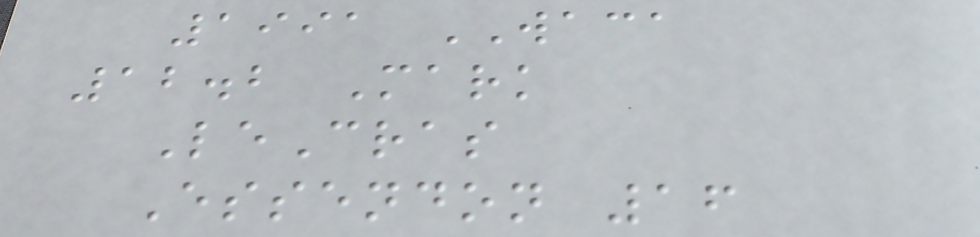1991 WACA
12.2 Mark
LeCras
Essendon 16
